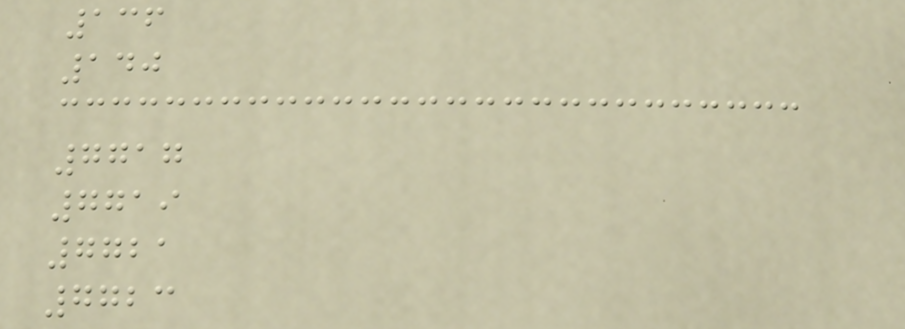136
140
7717
7719
7721
7723
